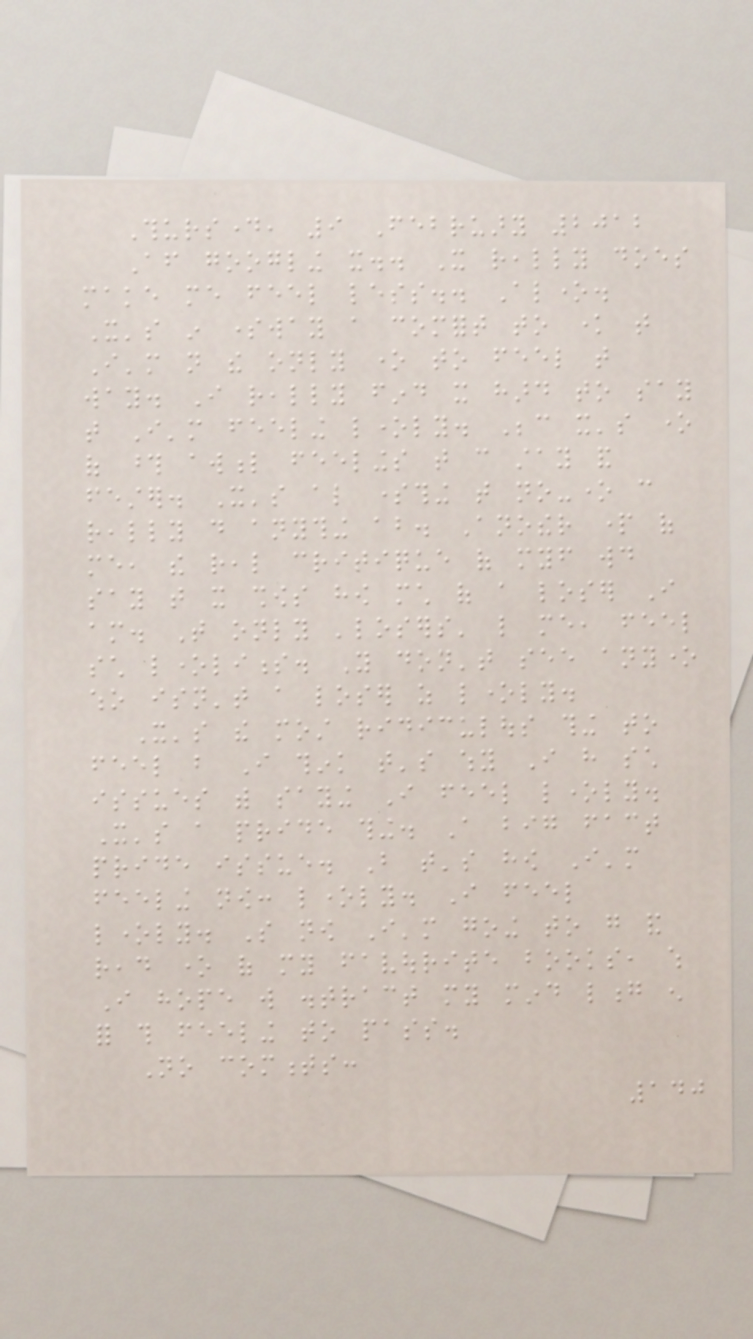Thursday, 9 February 2012
After googling it.. It really does
make me feel less.. Alone.
It's in someway a comfort to know that
I'm not the only one to feel that
way. I really find it hard to say
that I'm feeling lonely. Because it's one
of those awful feelings that can stay and
fester. It's also something that no-one can
really do anything about. Another part of
me, the real critique of myself would
say that it shows how much of a loser I
am. That only 'losers' like me, feel
such loneliness. You don't see anyone
who isn't a loser as lonely.
It's the most ridiculous thing to
feel but I think that's why I have such
issues with saying I feel lonely.
It's a pride thing. A big fact
pride issue. But that's how I'm
feeling now: lonely. I feel
lonely. So now I'm going to go and
read one of my favourite books, which
I hope will distract my mind long enough
for this feeling to pass.
No comments:
140
